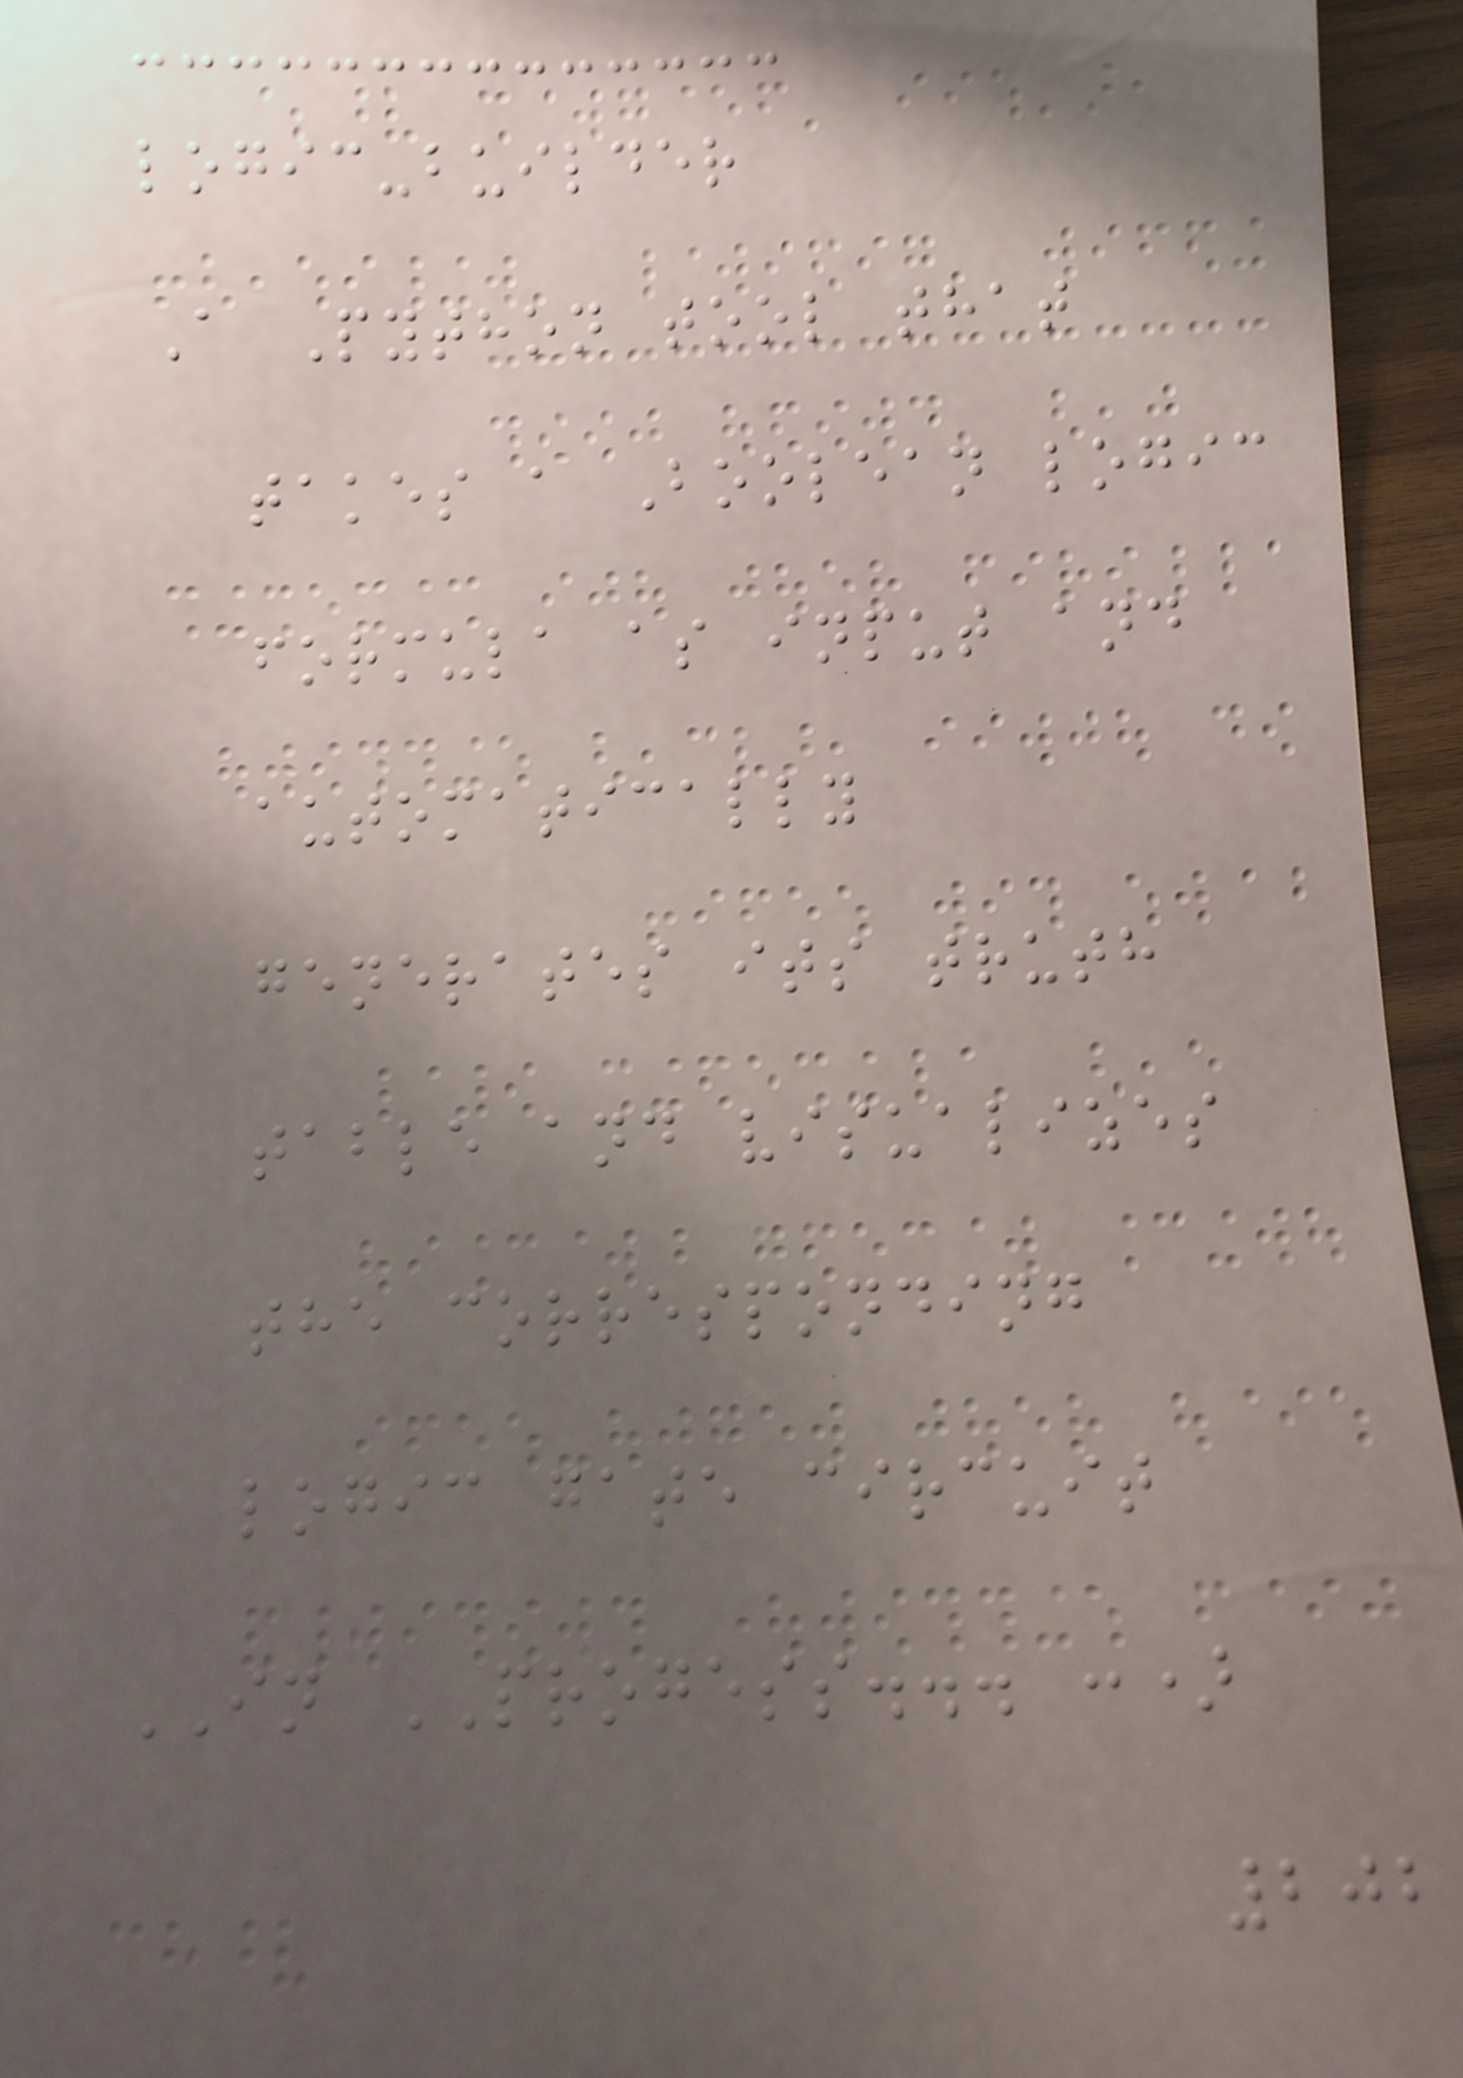logic-builder
A Python tool that
takes a Boolean logic
formula as input and
automatically
generates its truth
table and visualizes
the corresponding
logic gate circuit
IN PROGESS... :)
202
